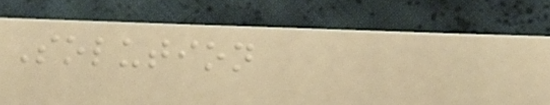Solution
